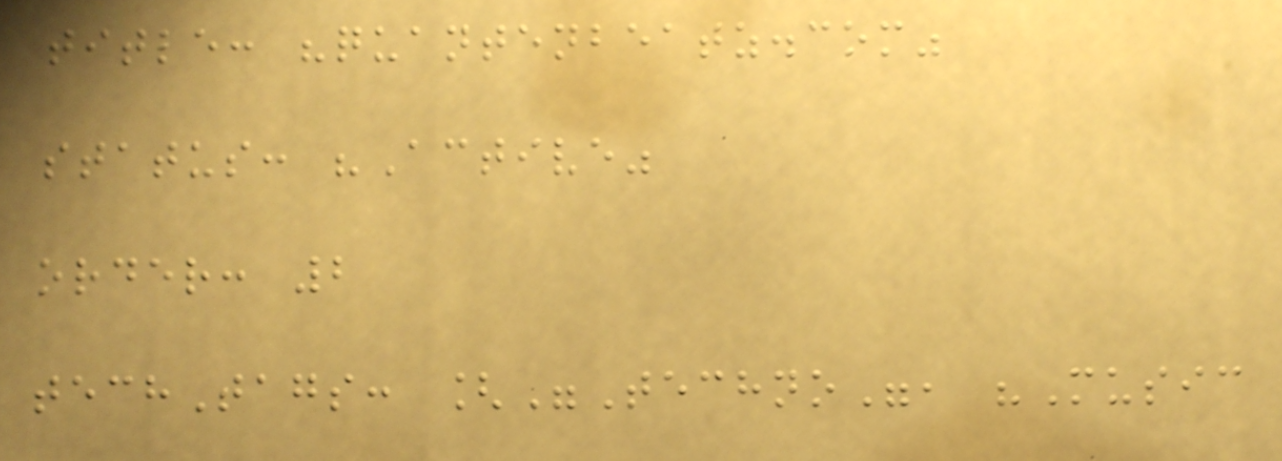title: "quantenbeatz.com"
status: "Active"
order: 2
techTags: ["Techno", "Music
